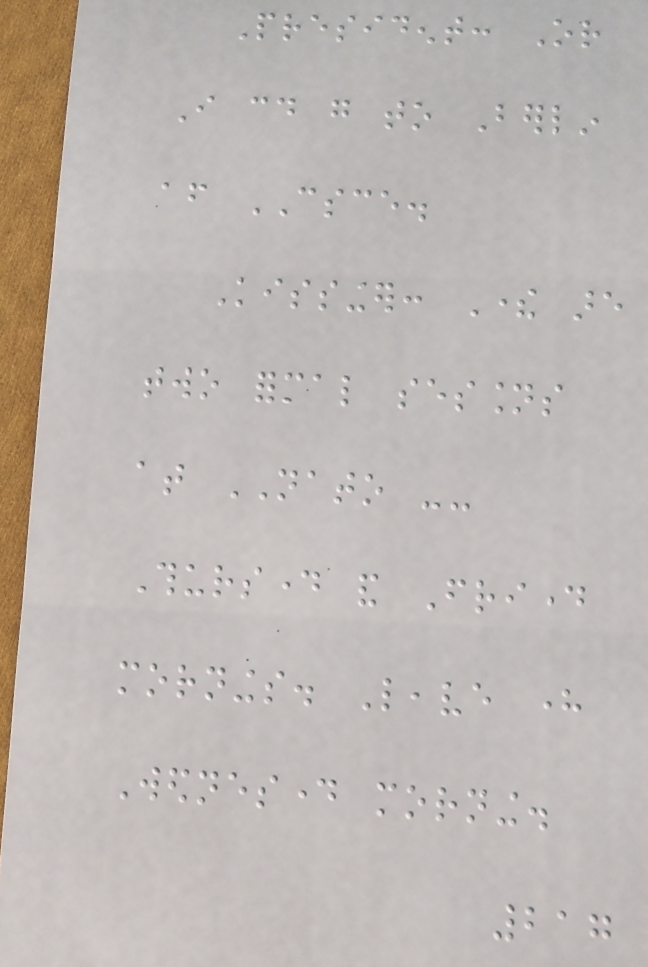President: Or
I could go to Berlin
after CSCE.
Kissinger: There are
two formal sessions
at NATO --
Thursday and Friday
mornings. Leave here
Wednesday morning.
217
